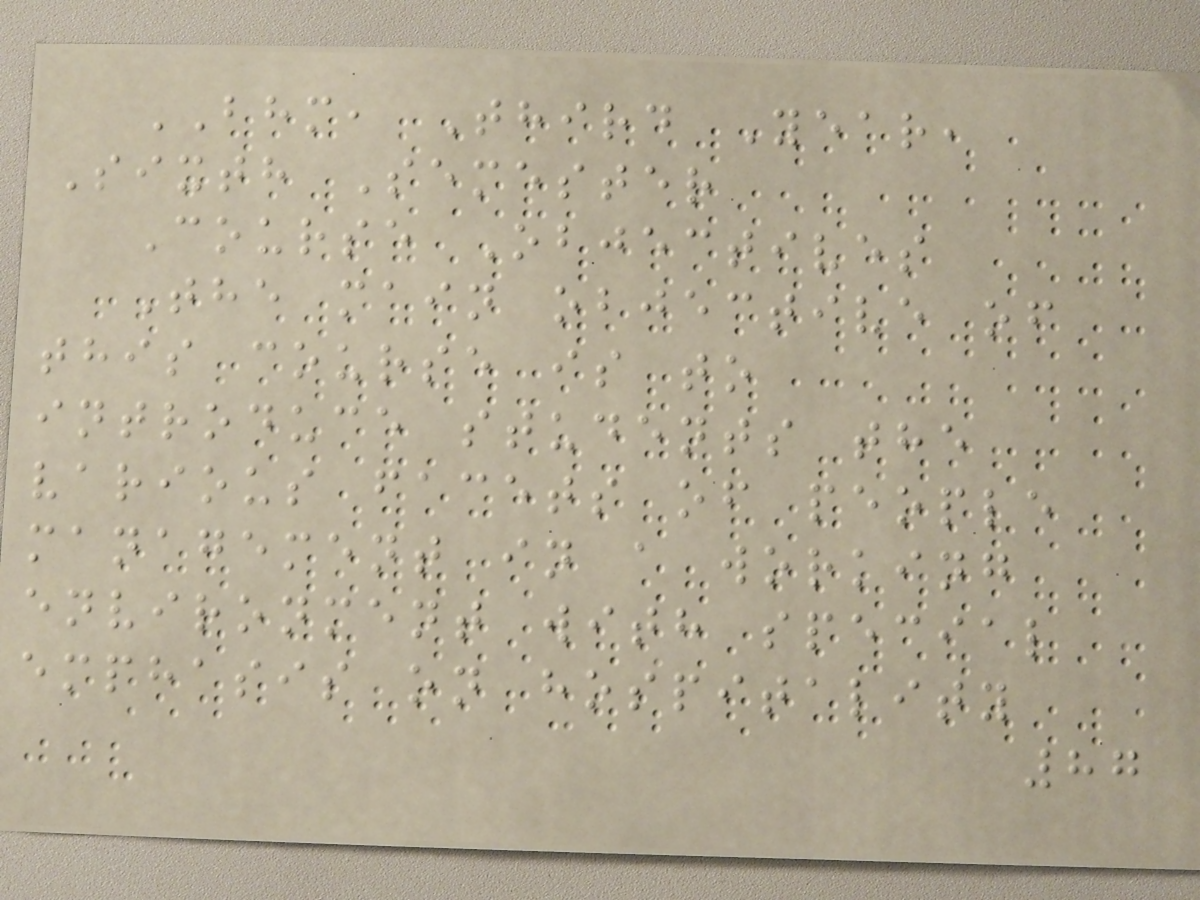BHM, Third Year,
Sixth Semester
Course Objectives
The main objective of
this course is to
introduce students the
various facets of people
management in a working
environment with special
emphasis on hospitality
87
